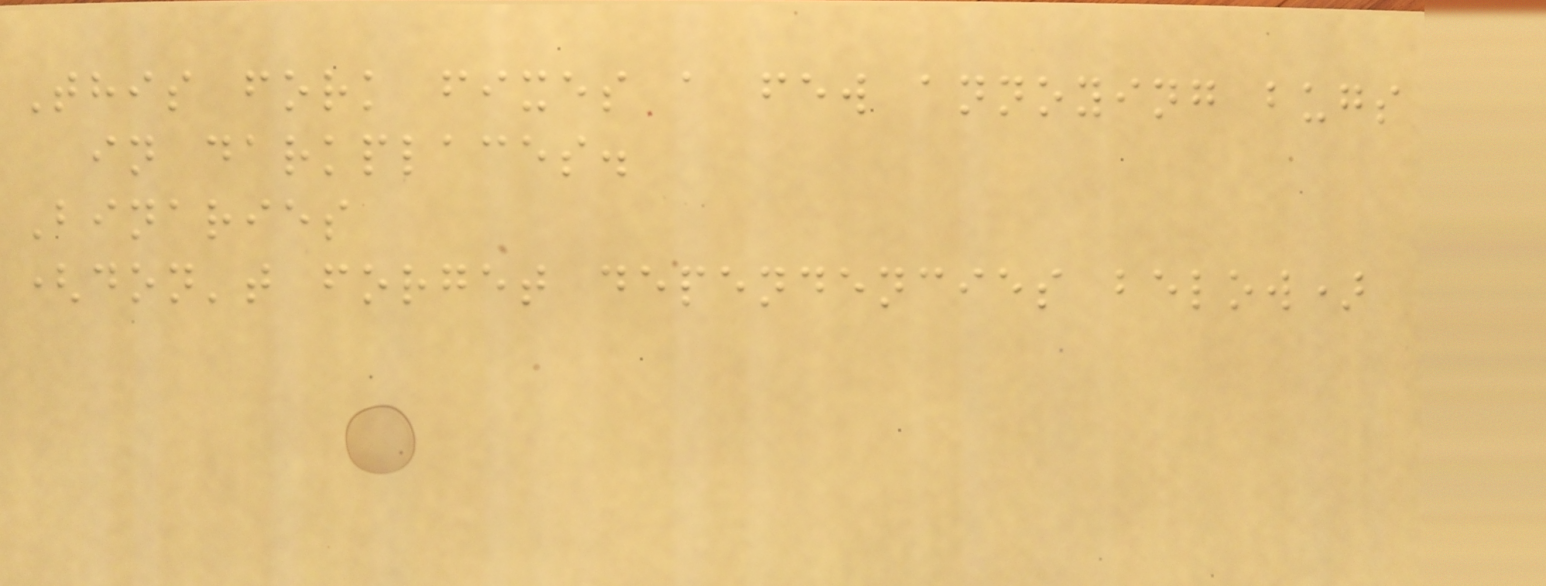This fork fixes a few annoying bugs
in darkplaces.
Binaries
(don't forget dependencies below)
